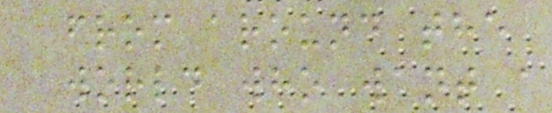from around the
world who want a
